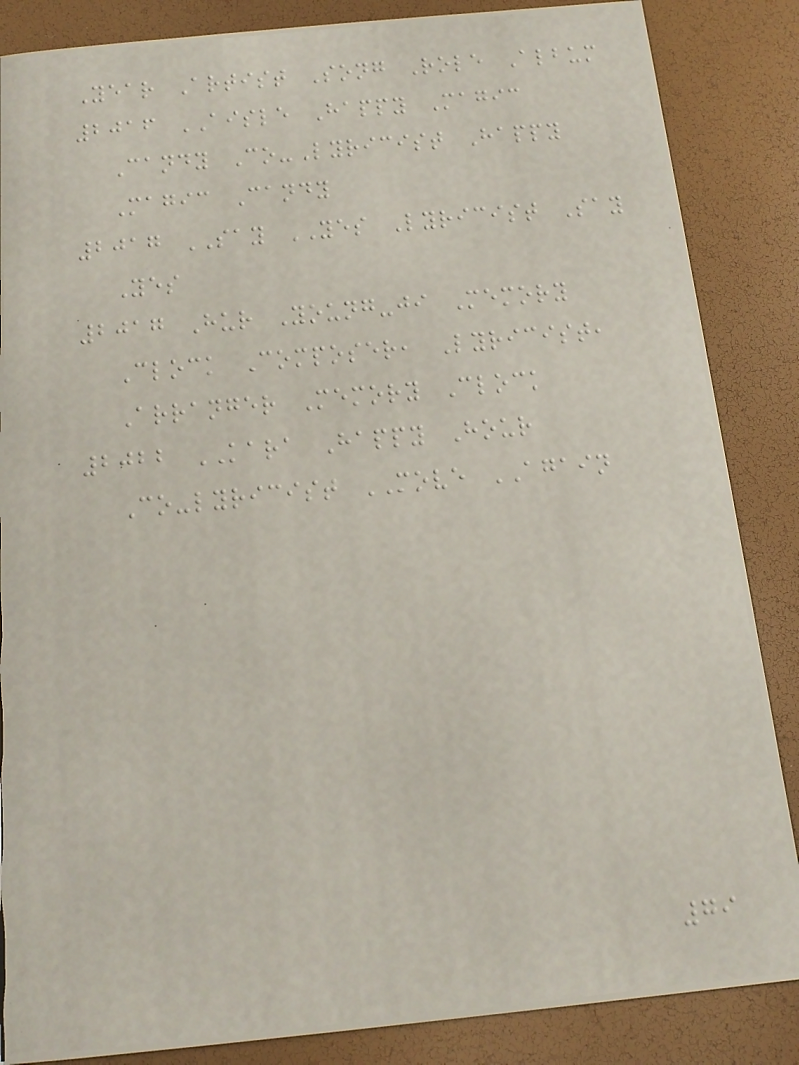Year Artist Song Role Album
2016 AISLE Happy Magic
Candy Co-Lyricist Happy
Magic Candy
2017 SAY YES Lyricist Say
Yes
2017 Hur Young-ji Memory
Clock Composer, Lyricist,
Arranger Memory Clock
2022 KARA Happy Hour
Co-lyricist MOVE AGAIN
79
